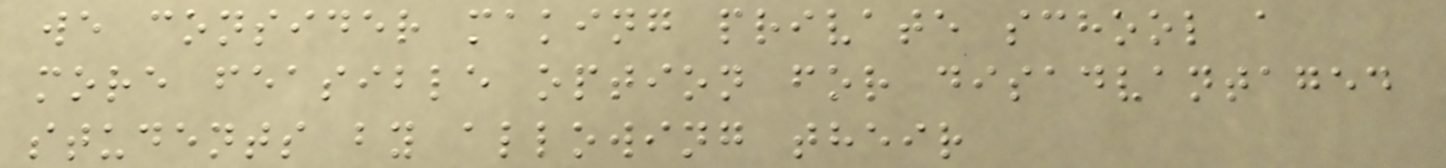we consider making private school a
more feasible option for disadvantaged
students by allowing their
